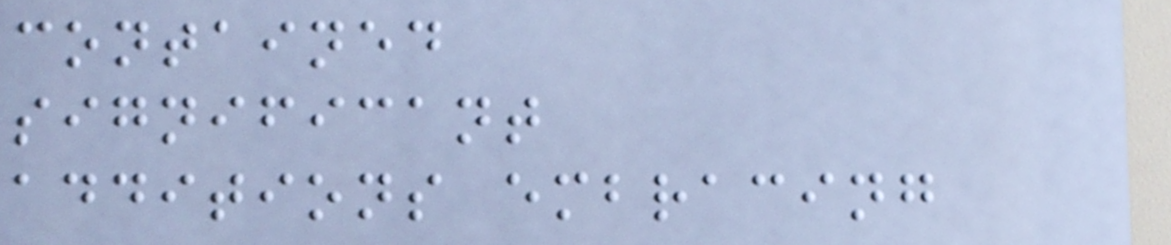contained
significant
additions embracing
